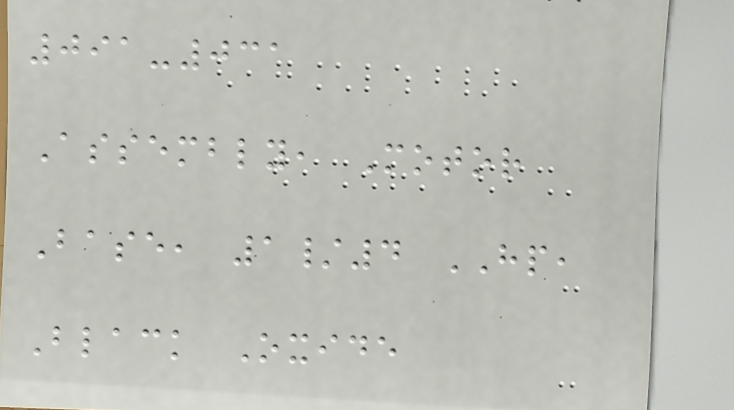091-031
Assembly, Motor
Base, 1/4 HP,
Black Oxide
